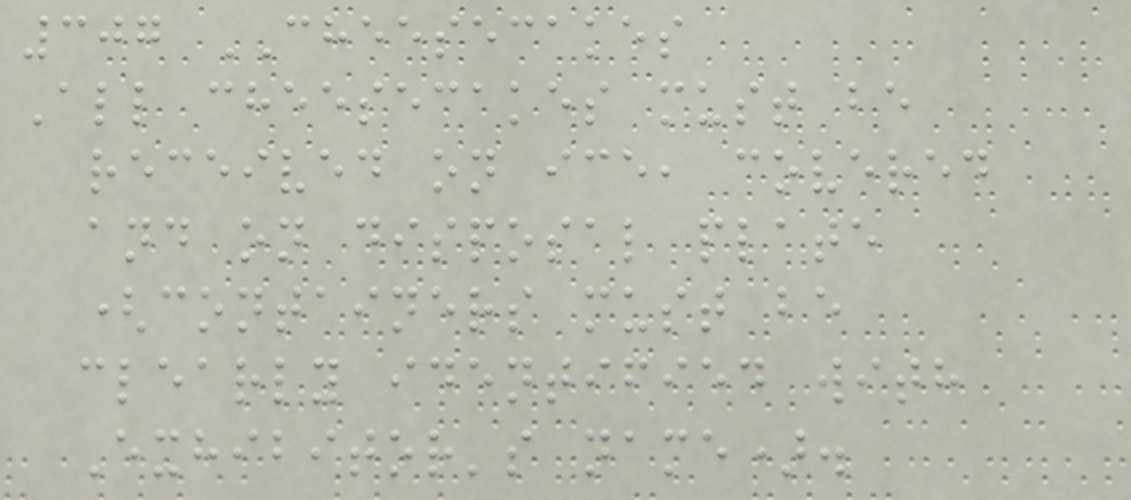307 CHEESECAKES
All cheesecakes must be
received on ice, covered
and on disposal plate
(containers must be
clearly identified with
Exhibitor's name).
